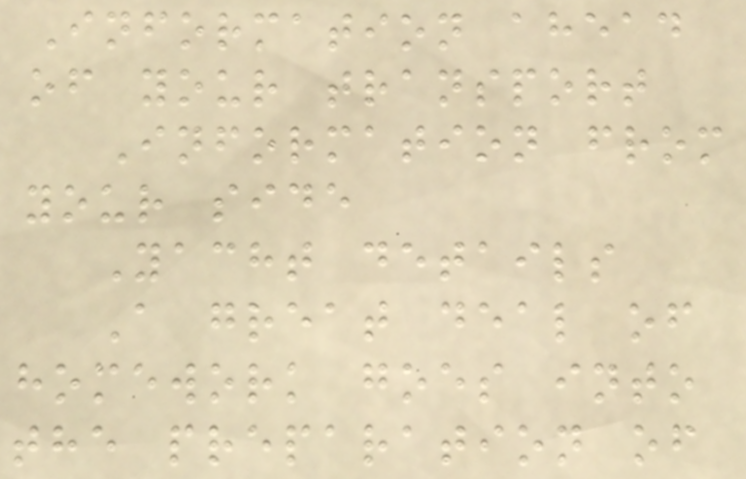Information ahead
of your transport
Information from
your side
Yacht details
A great deal of
homework goes into
the preparation of
